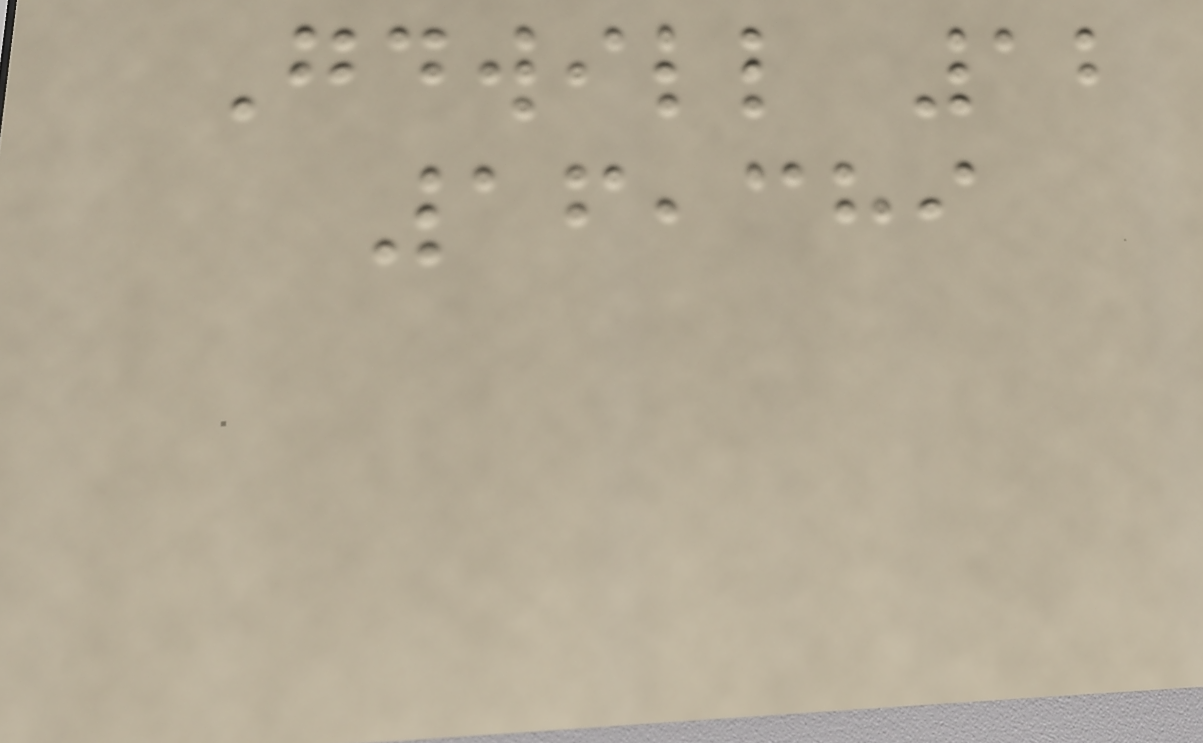Goodwill 12
16,389
